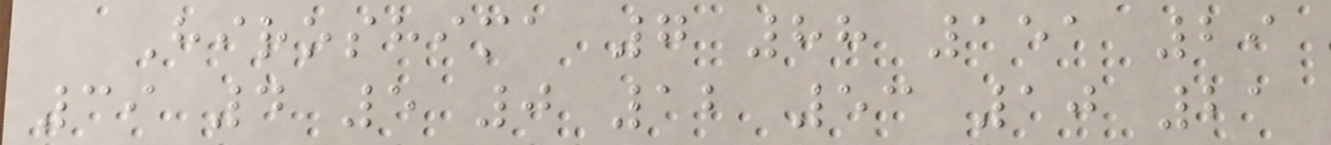Hiroshima 7 88 151 29
39 4 5 0 12 53 10 21
